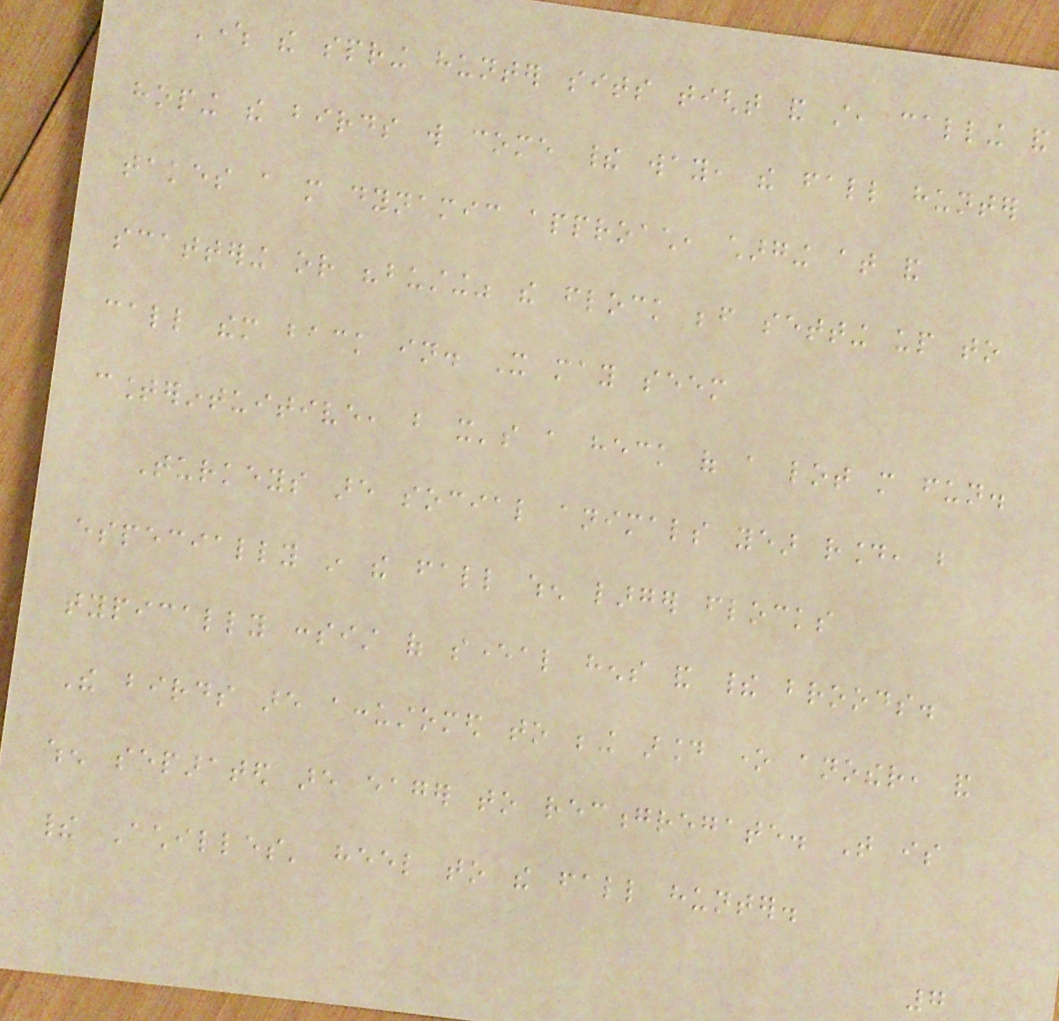Where the spring hunter sits tight and still, calling and
hoping the birds will come their way, the fall hunter
takes a more dynamic approach, charging at and
scattering or "busting" the flock before setting up to
call them back in. It may seem
counterintuitive, but it's a heck of a lot more fun.
Turkeys are social animals year round, but
especially in the fall when larger flocks
typically consist of several hens and their broods.
The birds are accustomed to being around one another, and
when separated are eager to recongregate. That is
their Achilles' heel to the fall hunter.
7
